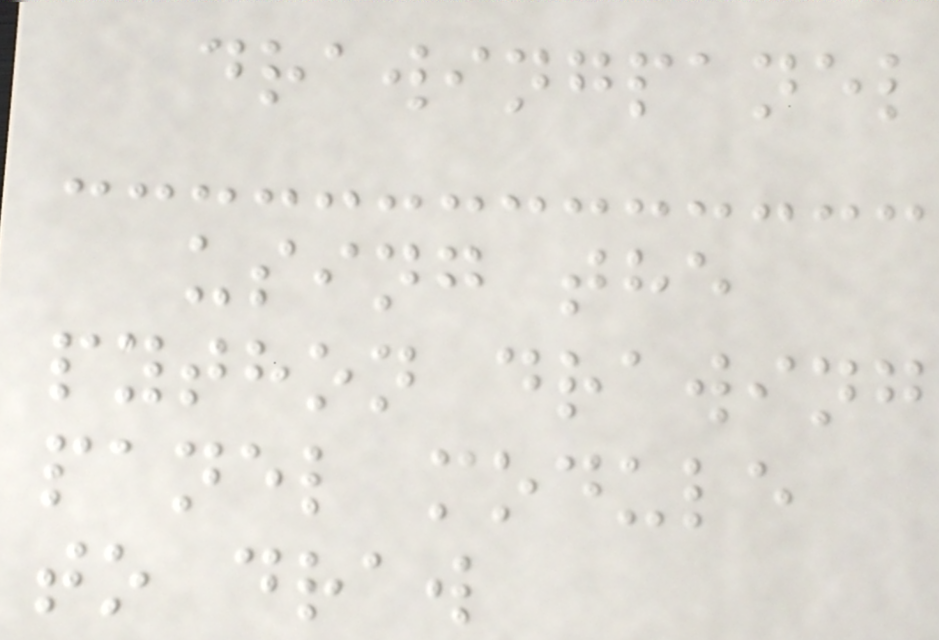drawingpanel
using the
python drawing
panel module
to draw
